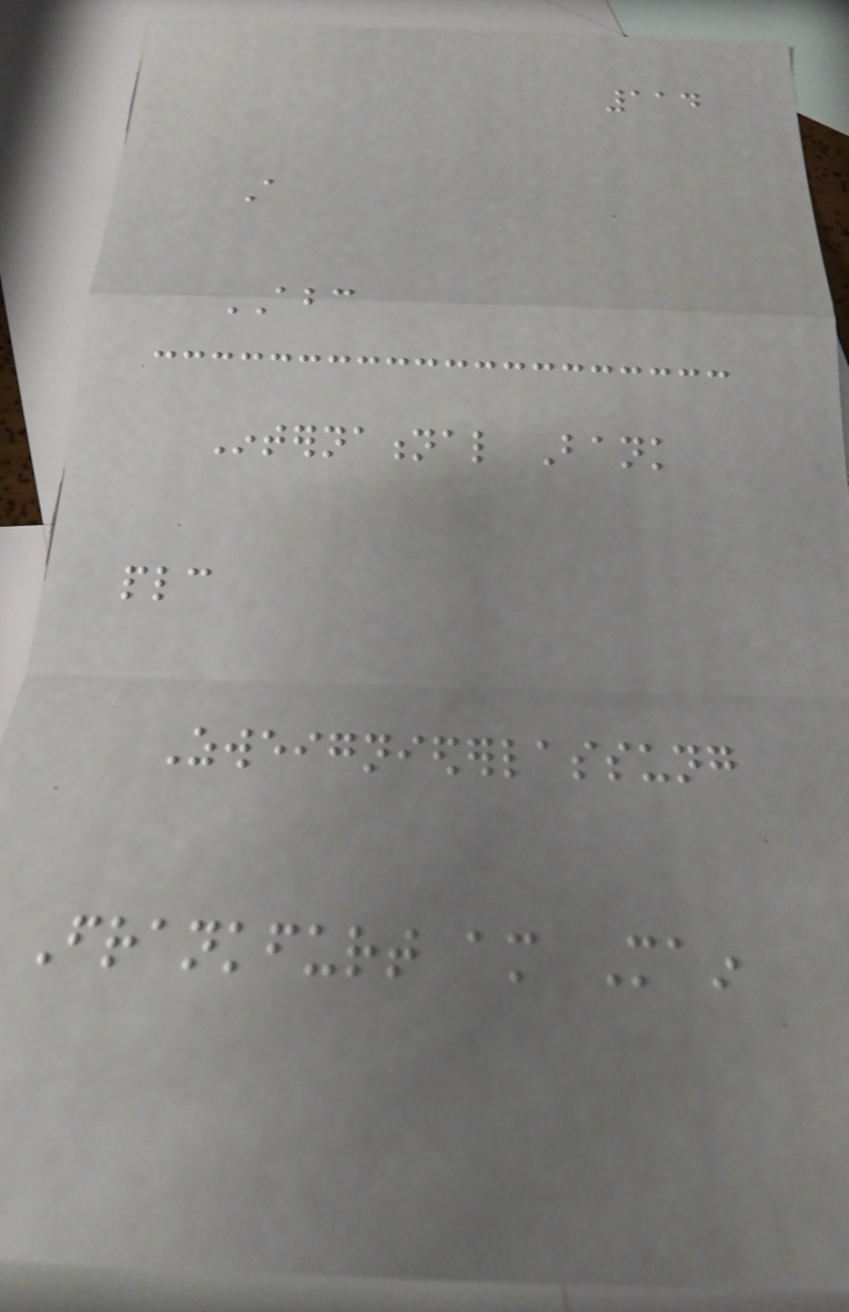114
A
ABC
International Bank
plc
Zweigniederlassung
Frankfurt am Main
